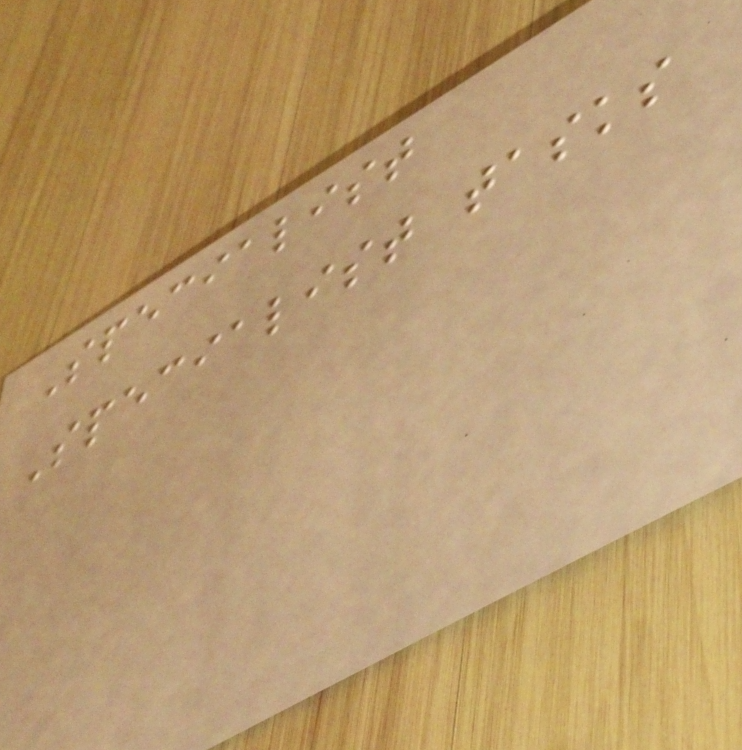Specialist
Specialist tasks
